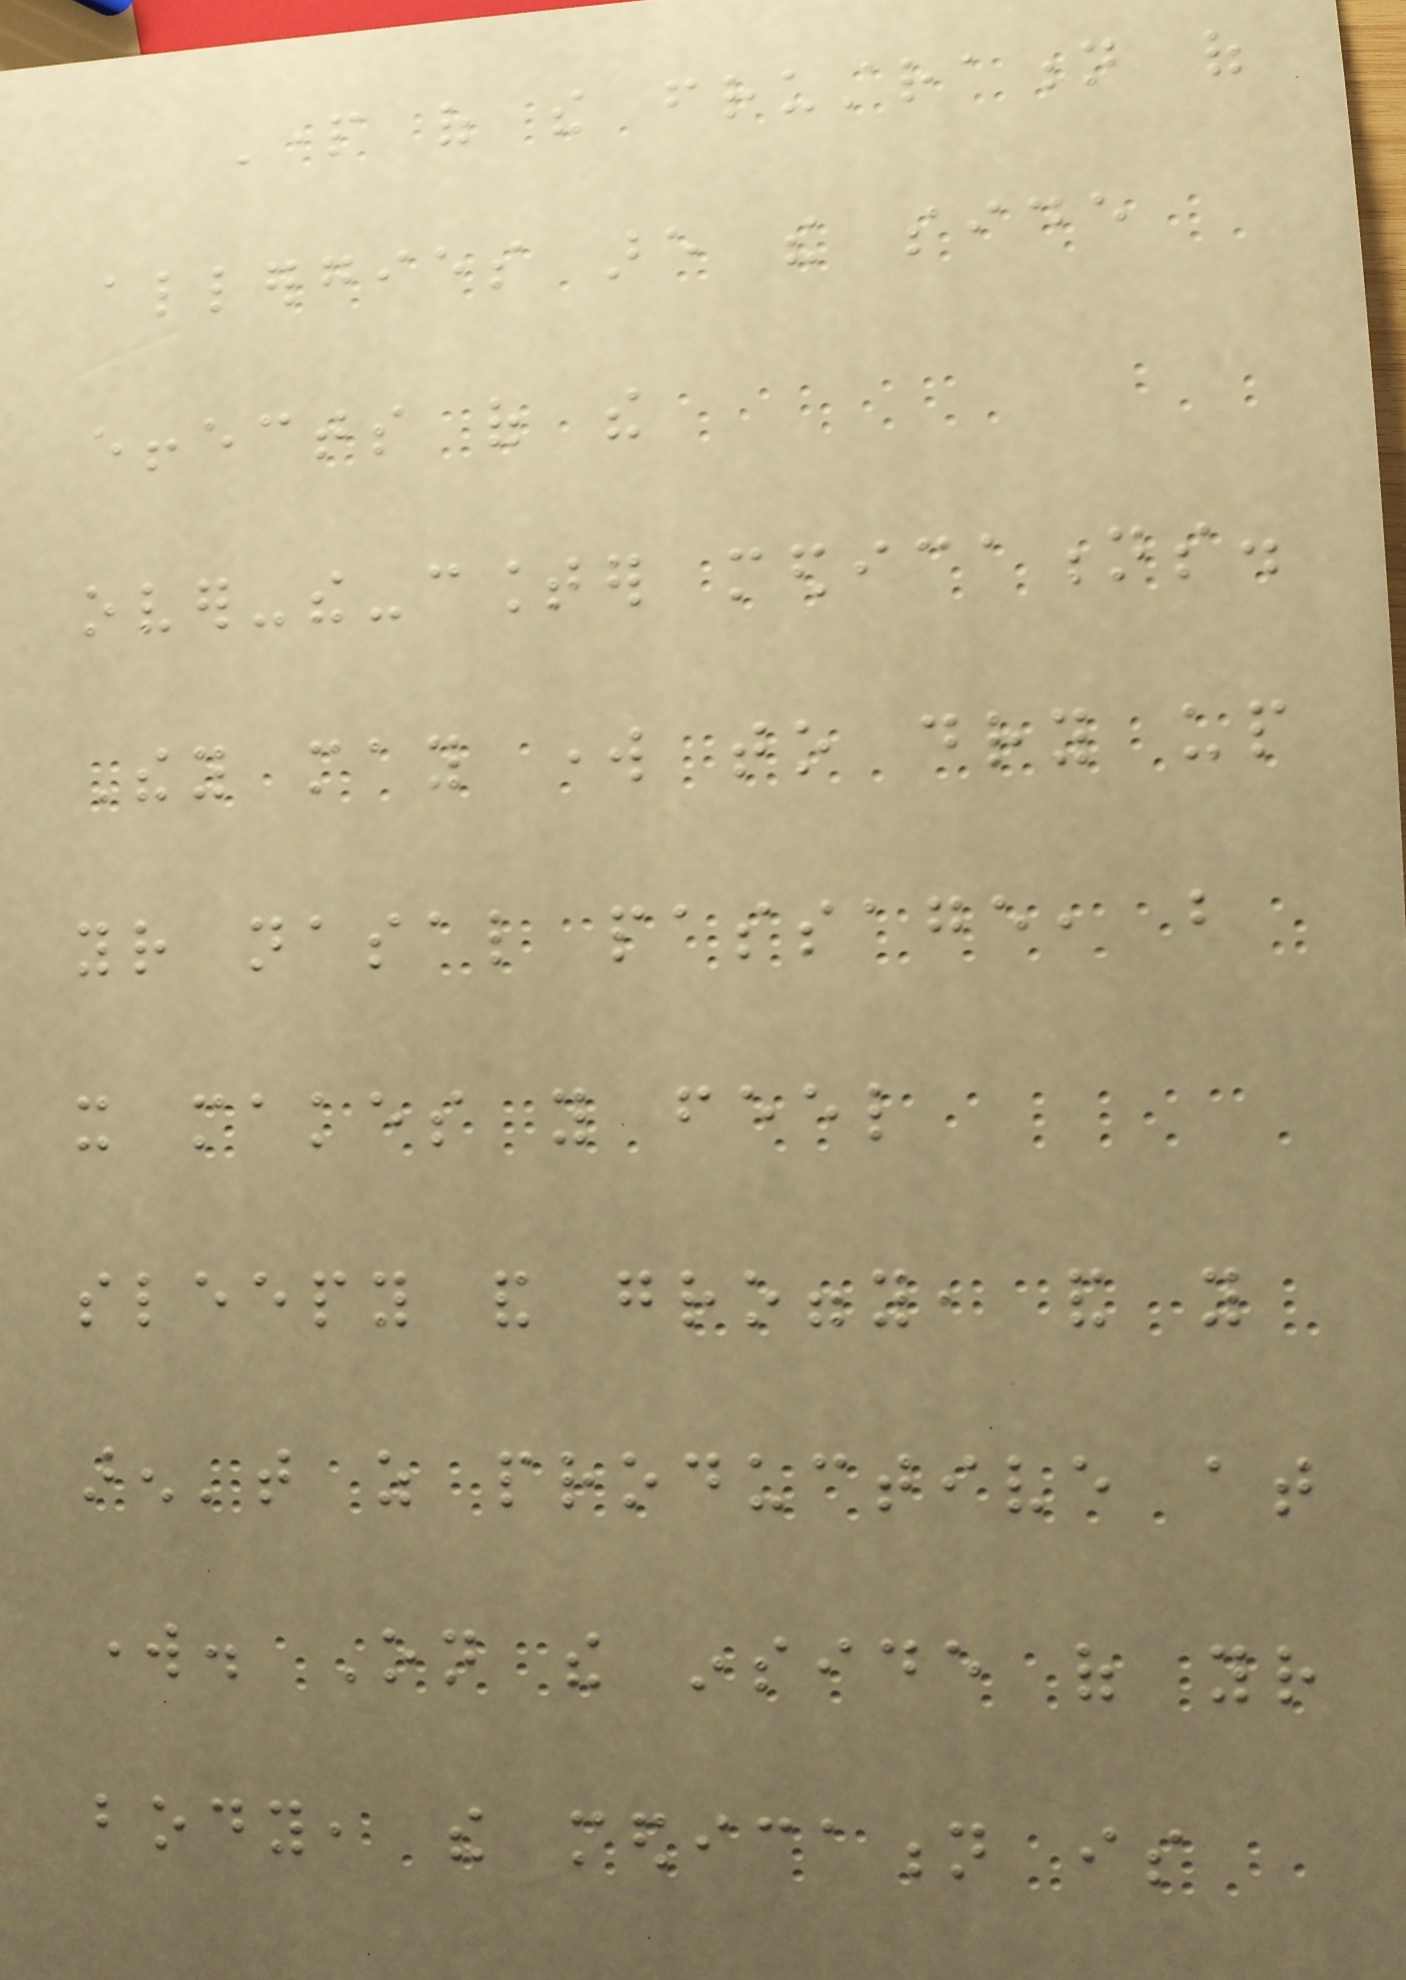Part of the frustration of
allergies are the side
effects of the
over-the-counter medications.
They may work to dry up
your nasal passage, but
it makes you feel
sleepy and groggy, and you
aren't as productive at
work. On the inside of your
body, the medication is
